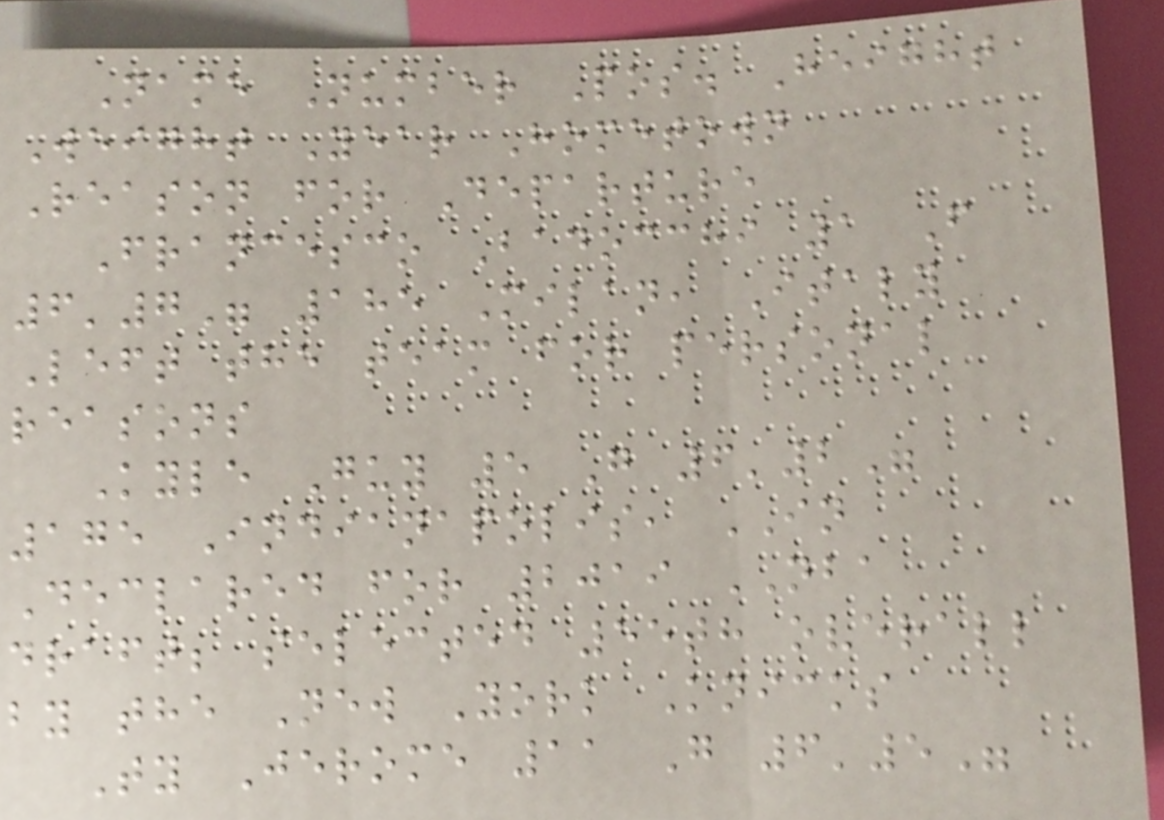Name Number Pos. Height
Weight Year Hometown
Reason for Departure
Francesco Badocchi 1 F
6'7" 185 Milan, Italy
Left the team for personal
reasons
Kyle Guy 5 G 6'2"
175 Indianapolis, IN
Declared for 2019 NBA
draft; selected 55th overall
by the New York Knicks
Ty Jerome 11 G 6'5"
